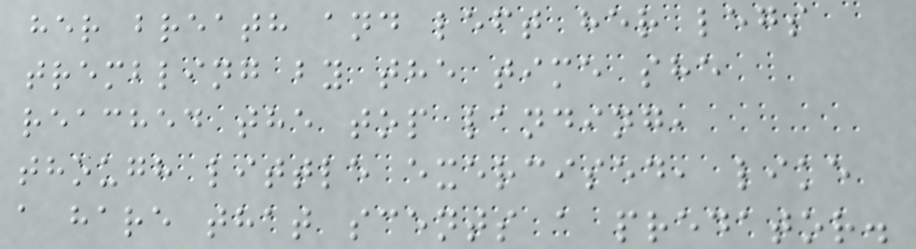her breath and left her legs
trembling by the time she
reached the top landing,
though little exercised, like
a hare that scents a predator.
